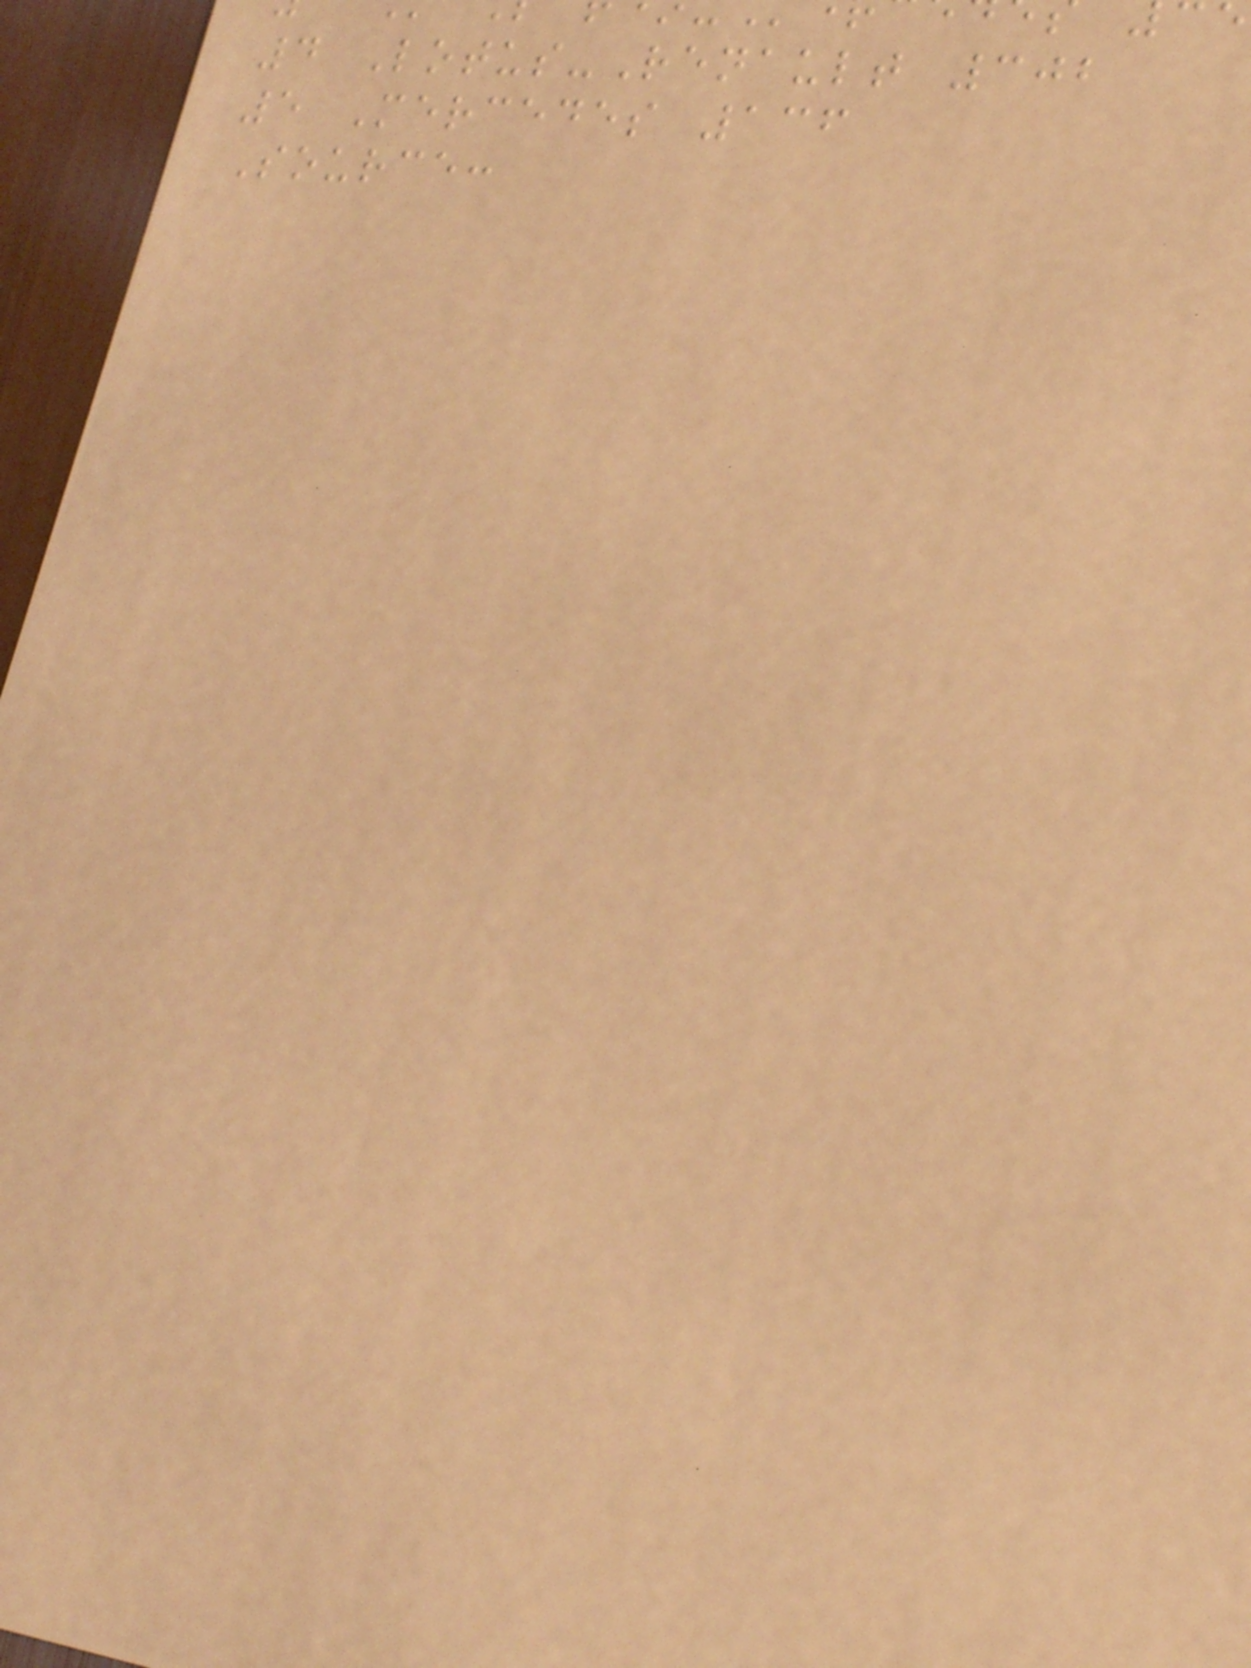4 Lotus-Renault 302
5 Mercedes 136
Source:
